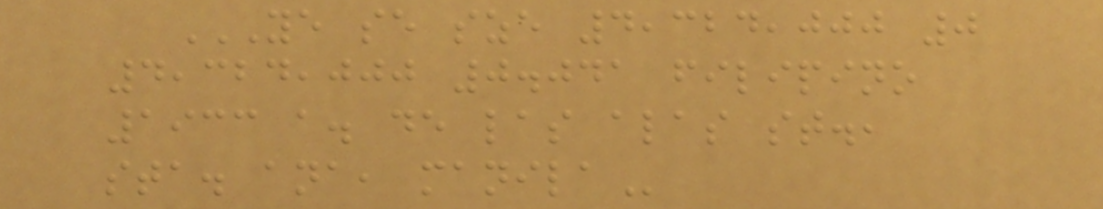YE SE SZE 4,324,000 0
4,324,000 0.041 FILIPINO
1933 A. DE LAS ALAS ST.,
STA. ANA, MANILA
